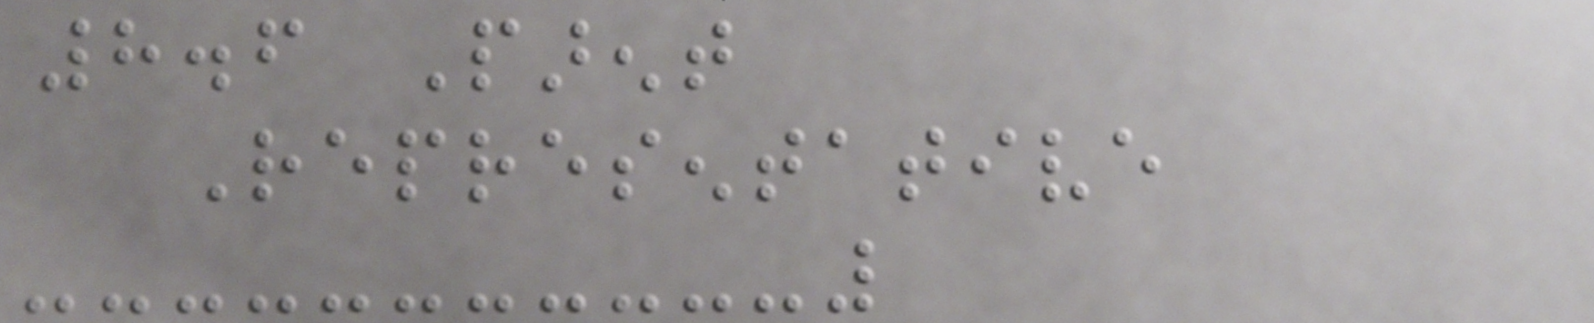8.6 Parent
Representative
